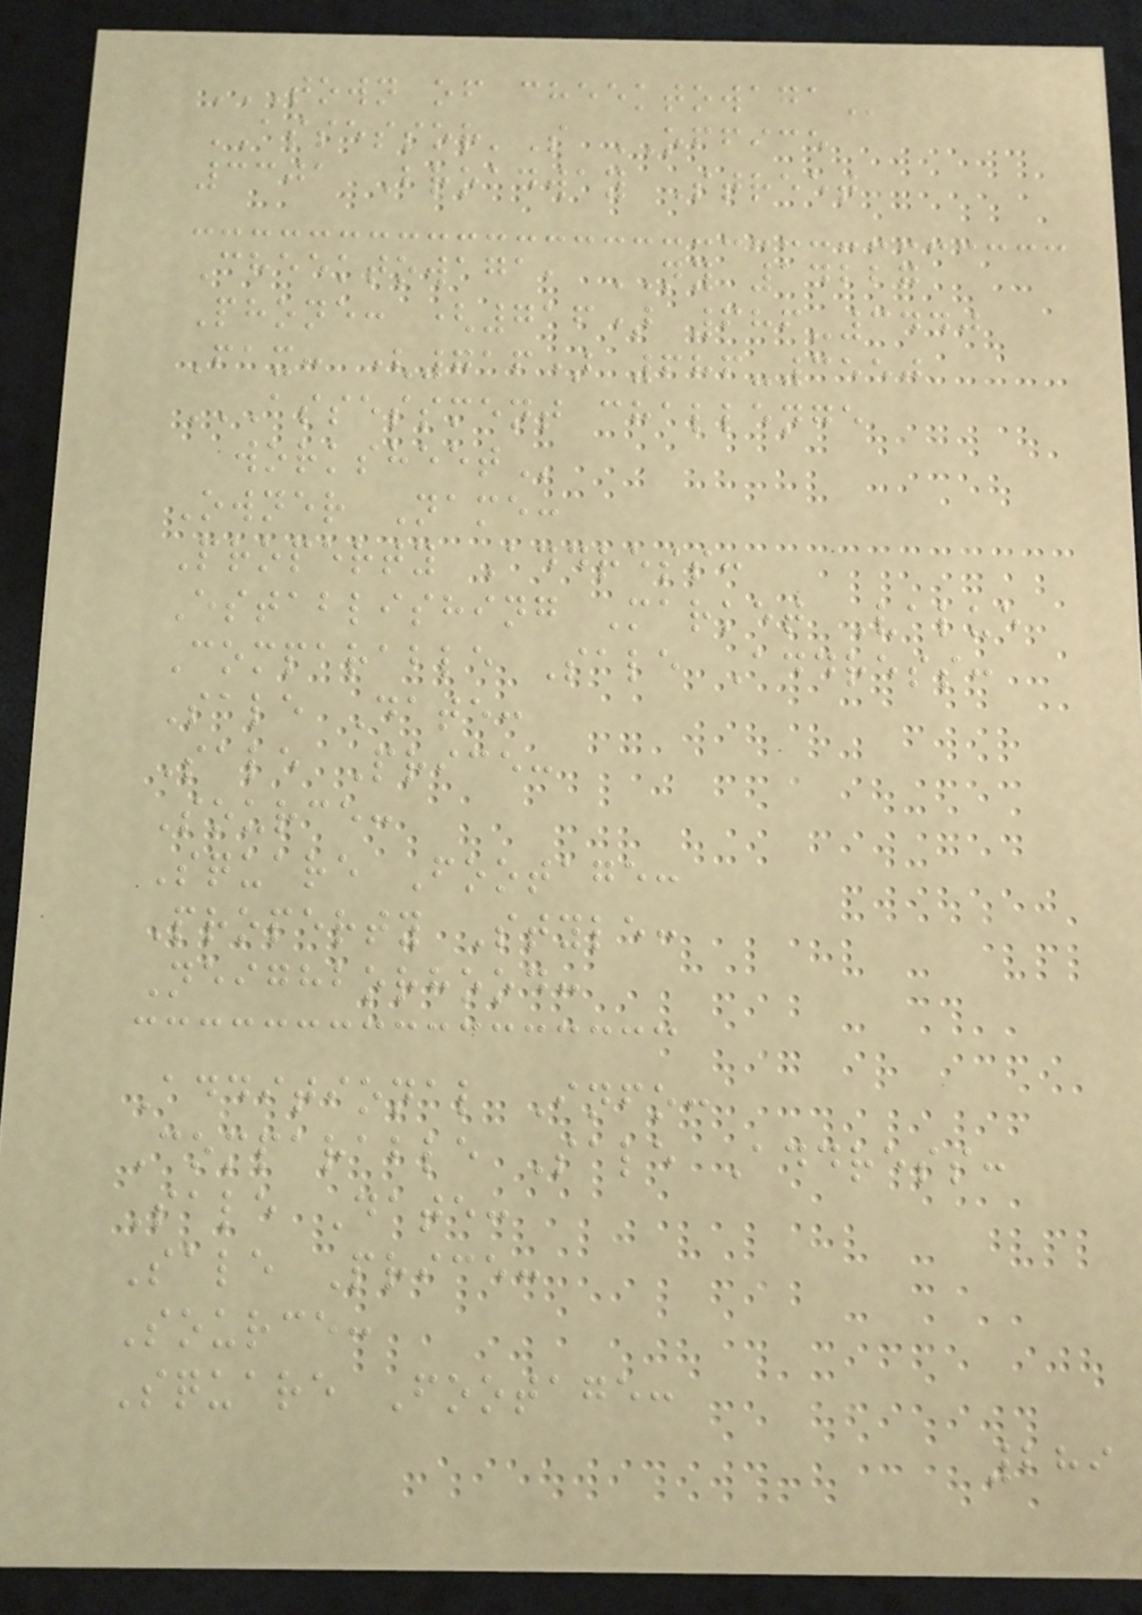TOWN OF CHEEKTOWAGA
ASSESSOR'S OFFICE
3301 Broadway Street
Cheektowaga, NY 14227
Phone: (716) 686-3440
Fax: (716) 686-3550
ASSESSMENT CHALLENGE
WORKSHEET
Owner Name:
Property Address:
Establishing Market Value
Comparable Sale Address:
Sale Date:
Sale Price:
Source:
Square Footage:
Property Style:
Neighborhood:
Additional Info:
Comparable Sale Address:
Sale Date:
Sale Price:
Source:
Square Footage:
289
